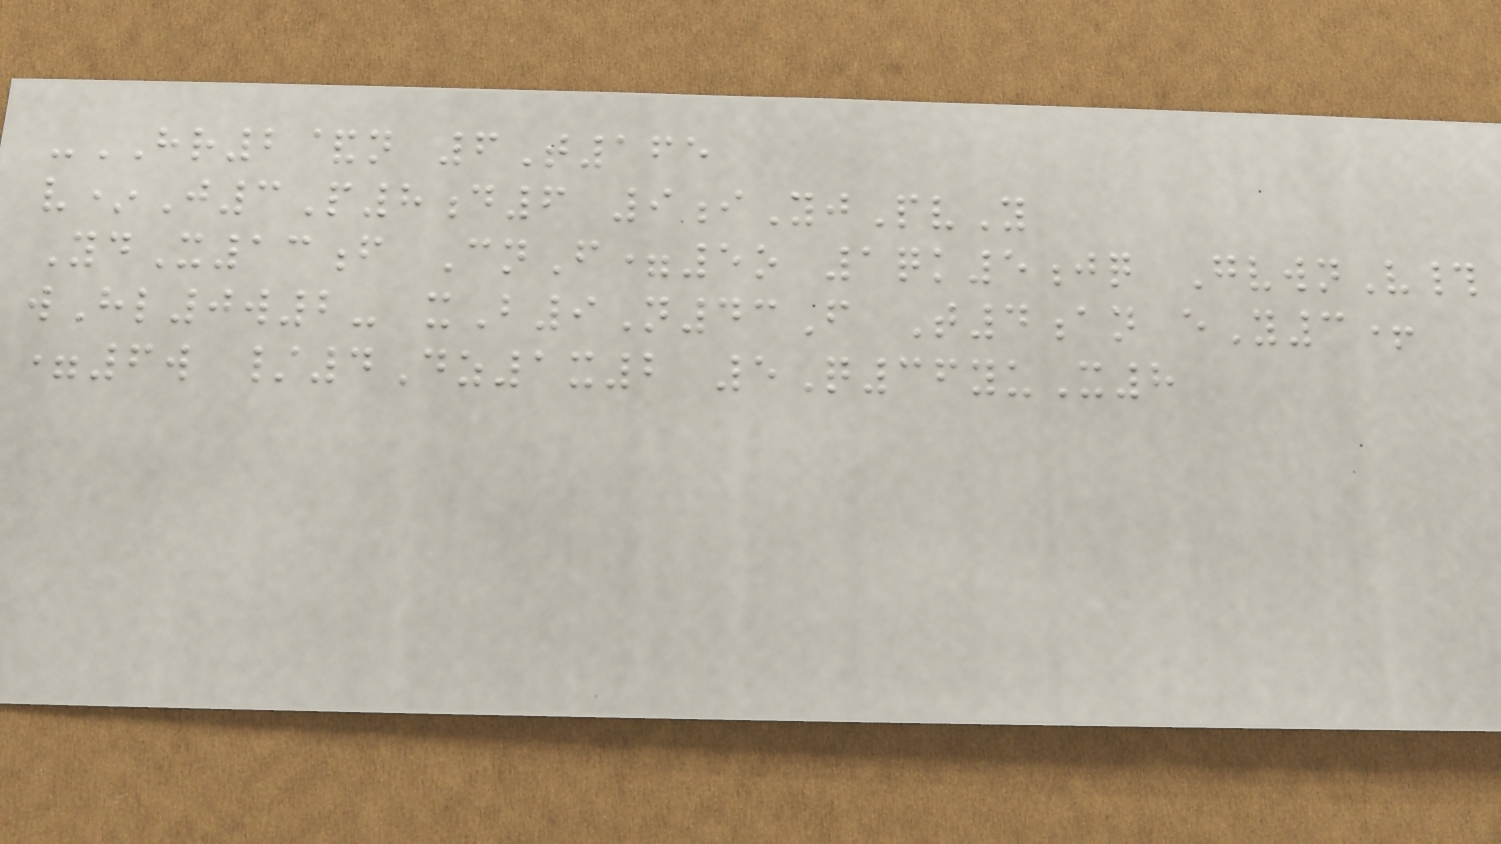-HR2&n 6T165
v*J3P8d6 9iYjPvY
YdX13f CnF=5o 1qk5jq GvwnV#
wHl0w2- xB9N43F T4an eY3+
=6w /4Dz1x2 5Q36yuX8
